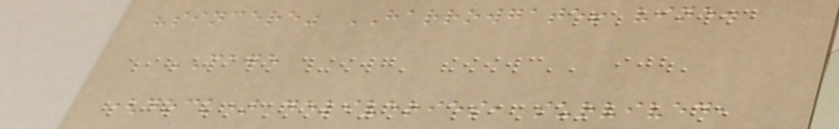"sincere" HARROWGATE! vine.
CAGE
(dock) deliveries, survived,
